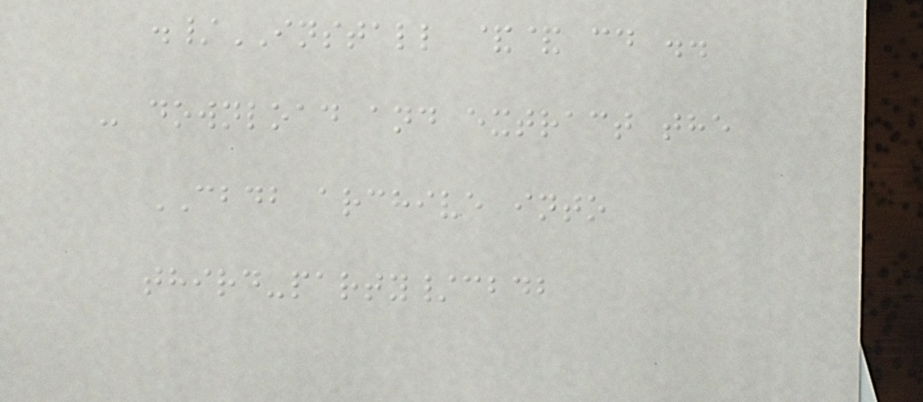./INSTALL && cd ..
- download and extract the
CBDB archive into
third-party/cbdb
